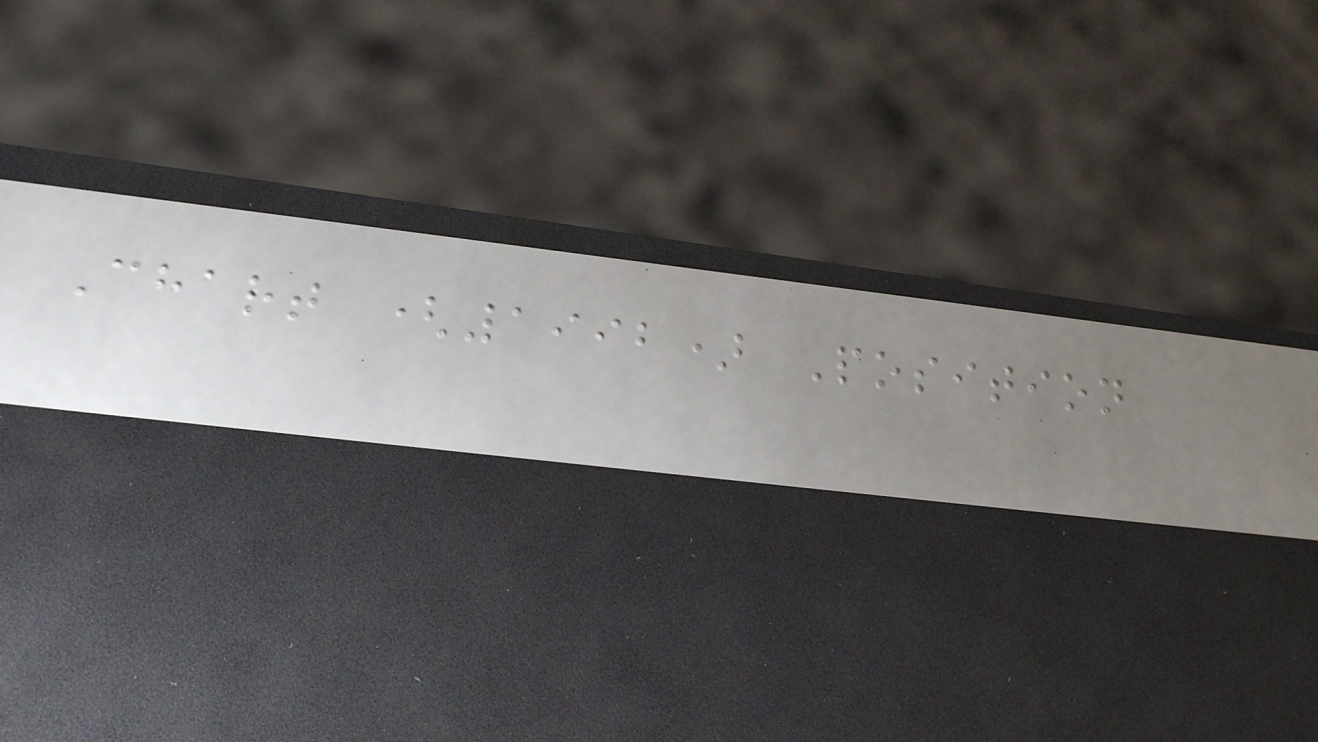Chart (1992) Position
